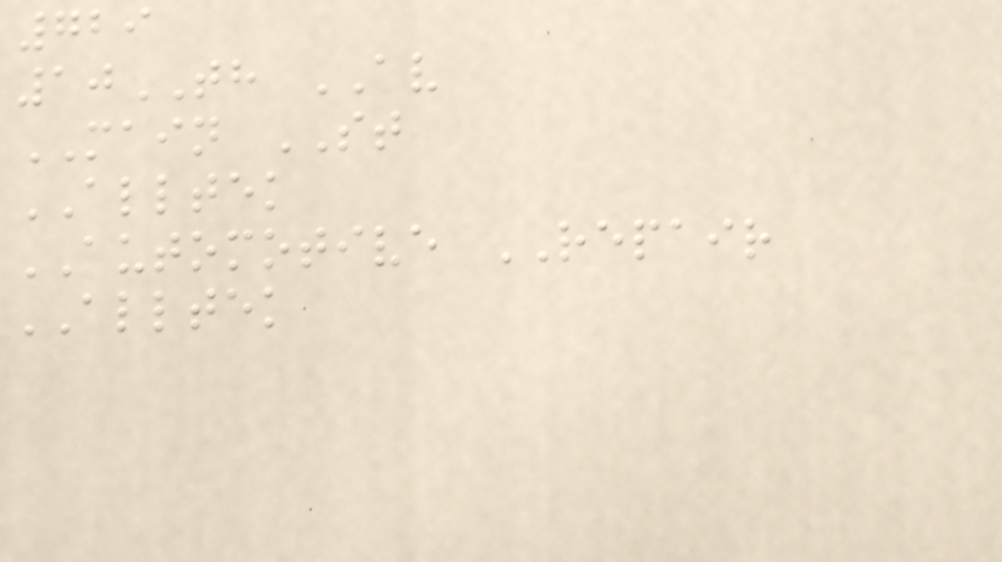729
10TH AV
MAIN ST
ALLTEK
AUTOMOTIVE REPAIR
ALLTEK
